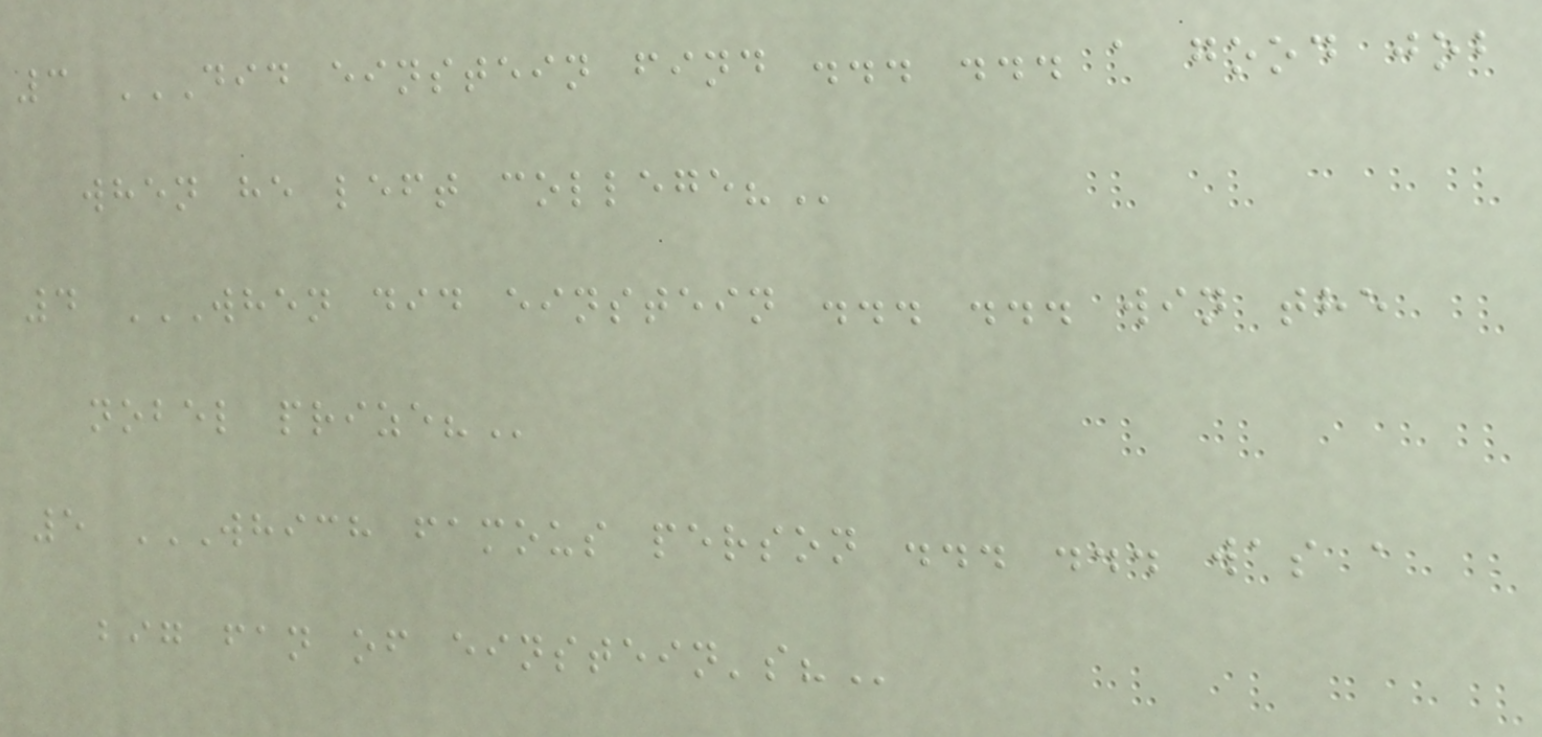3 DID EINSTEIN FIND ... ... A GOOD JOB
WHEN HE LEFT COLLEGE?
4 WHEN DID EINSTEIN ... ... WIN THE
NOBEL PRIZE?
5 WHICH FAMOUS PERSON ... ... WAS A
BIG FAN OF EINSTEIN'S?
